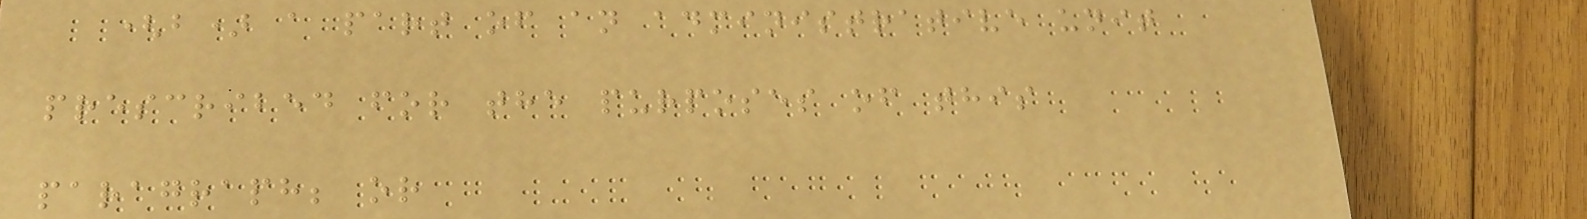(b) a part of an administrative unit
prescribed for the purposes of this
paragraph; or
